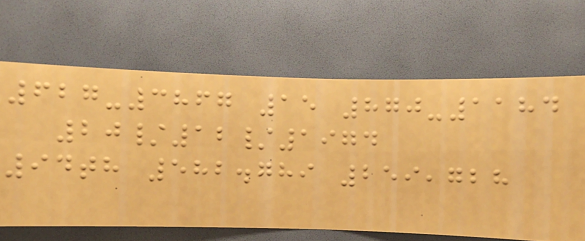627-3867 15 870-1184
20/12/1974
94th 582.789 259,728
